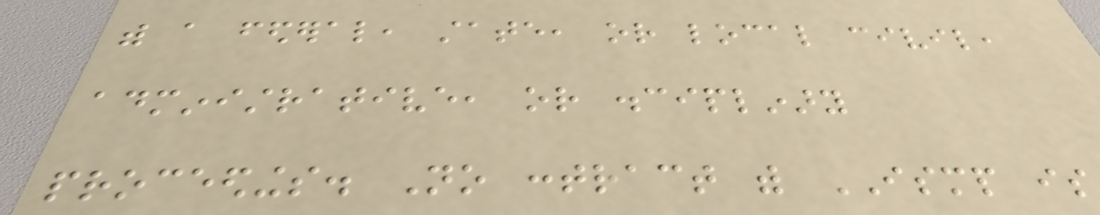with a federal, state, or local civil,
administrative, or disciplinary
proceedings. No contract with ISMP is
